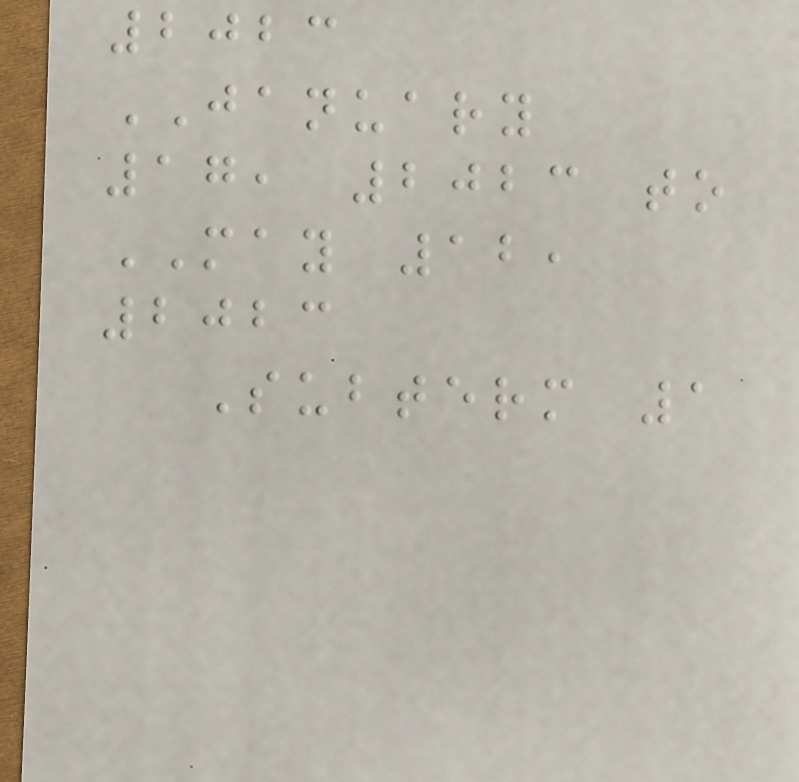2023
JANUARY
17, 2023 to
MAY 12,
2023
Subterm 1
